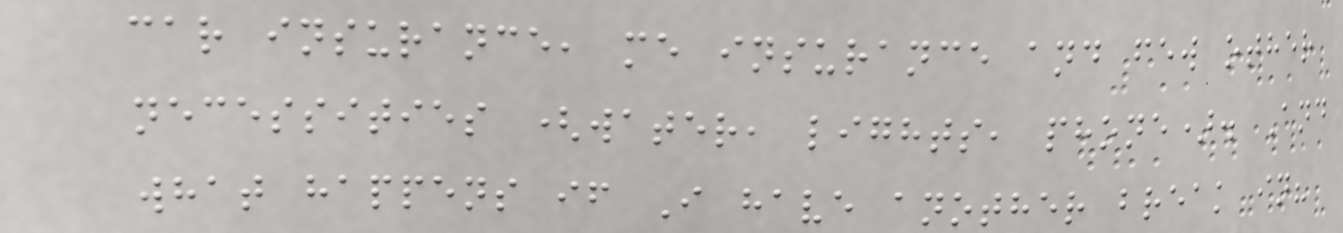car insurance, me insurance and few other
necessities (water, lights, phone). And
what happens if I have another break in?
